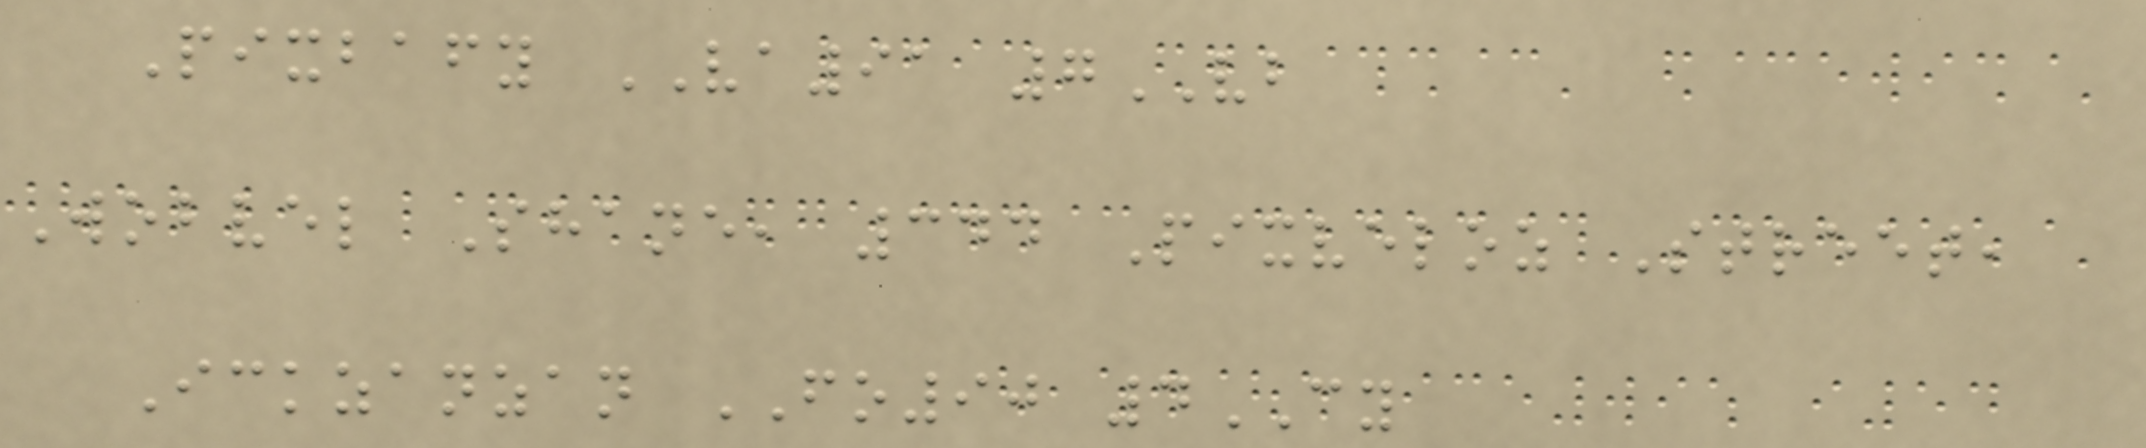Pixbafy VA91 7VB
Wobvel Shane, 344 Pixveloz Street,
Ickzanzan FO90 4CY
